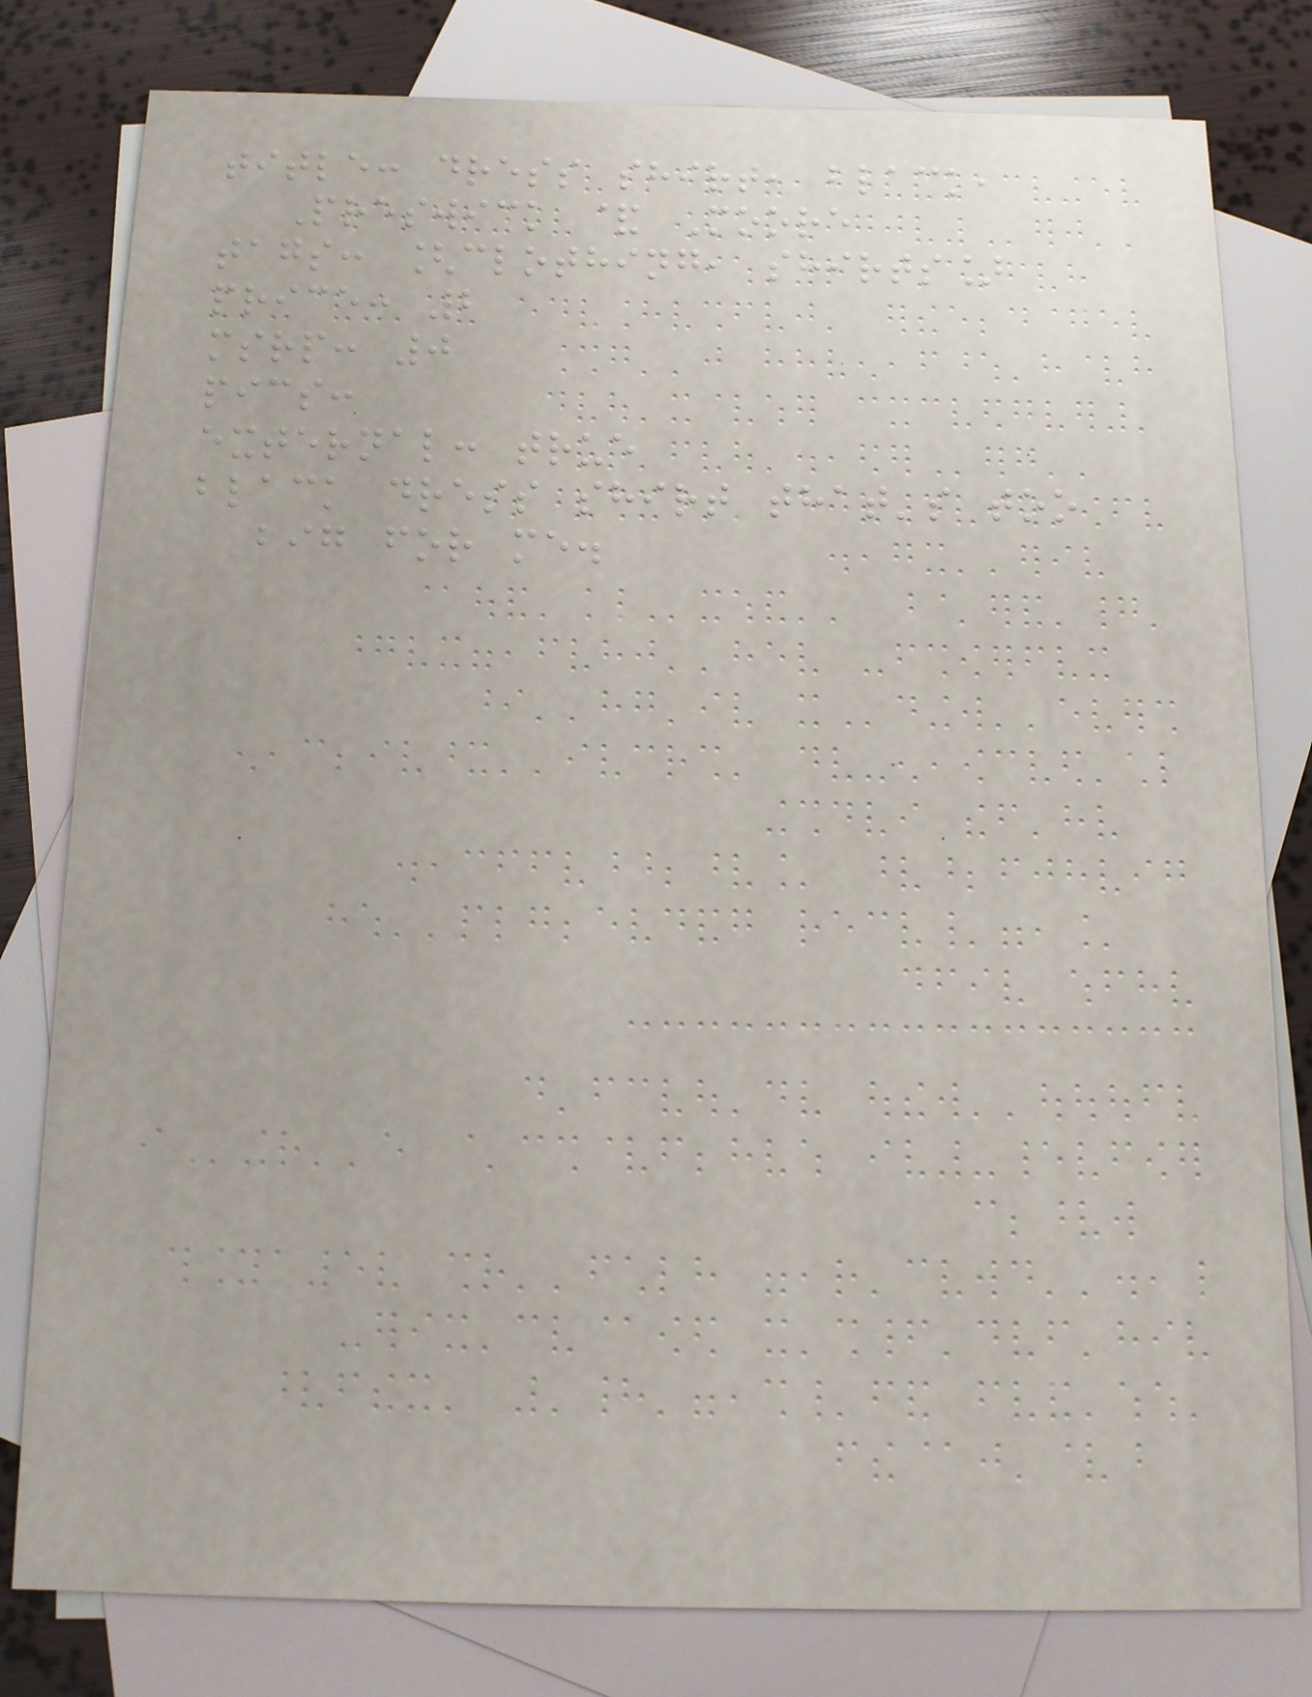title: dress shirt, black,
Preswick & Moore
tags: [clothing, shirts]
price: 2
msrp: 0
pics:
external: true
black dress shirt that's too
big for me.
